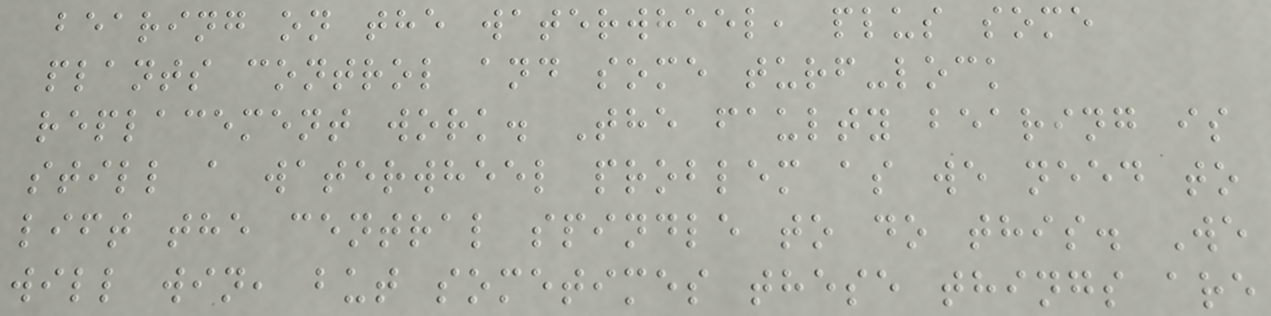bearing on the waterwheel, plus some
plants control and some turf-lock
replacement work. The faulty bearing is
still a waterwheel problem as we need to
lift the central spindle to do this. We
will win, but sometimes these things are
